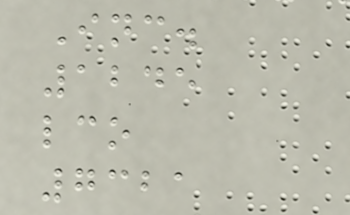Inc.
1245
lco
7321
